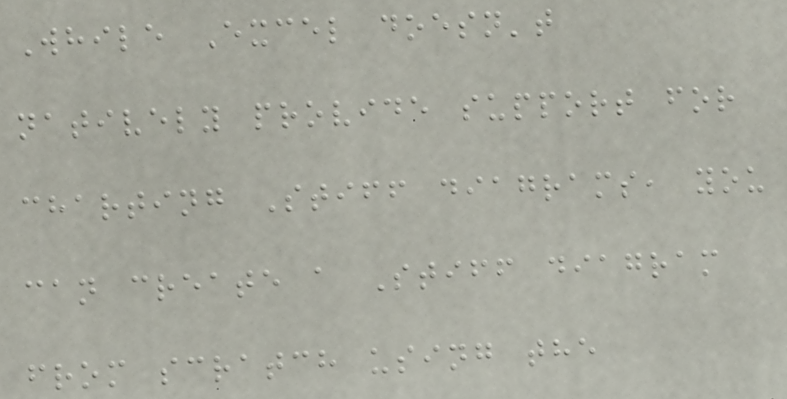While Excel doesn't
natively provide support for
charting Stiff diagrams, you
can create a Stiff diagram
from scratch using the
